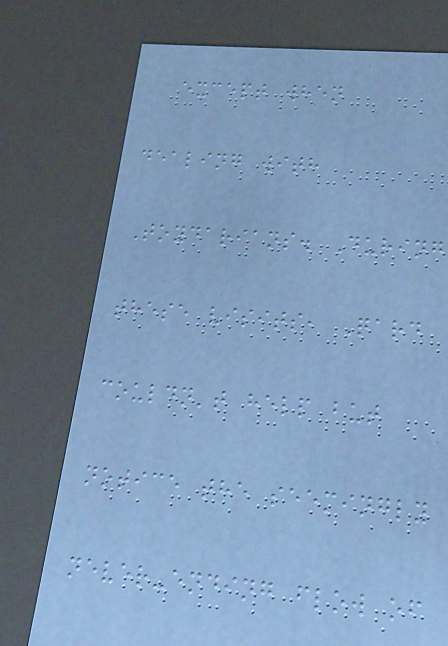except when
dealing with
Toydarians. During
these visits, Qard
couldn't help but
notice the seemingly
never-ending flow of
